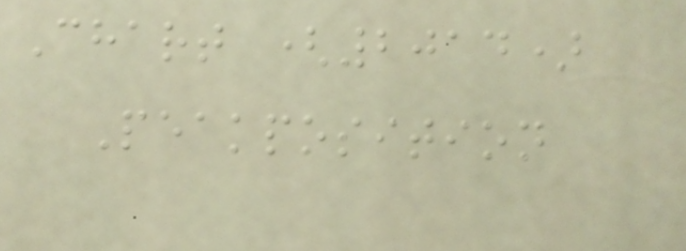Chart (2014)
Peakposition
